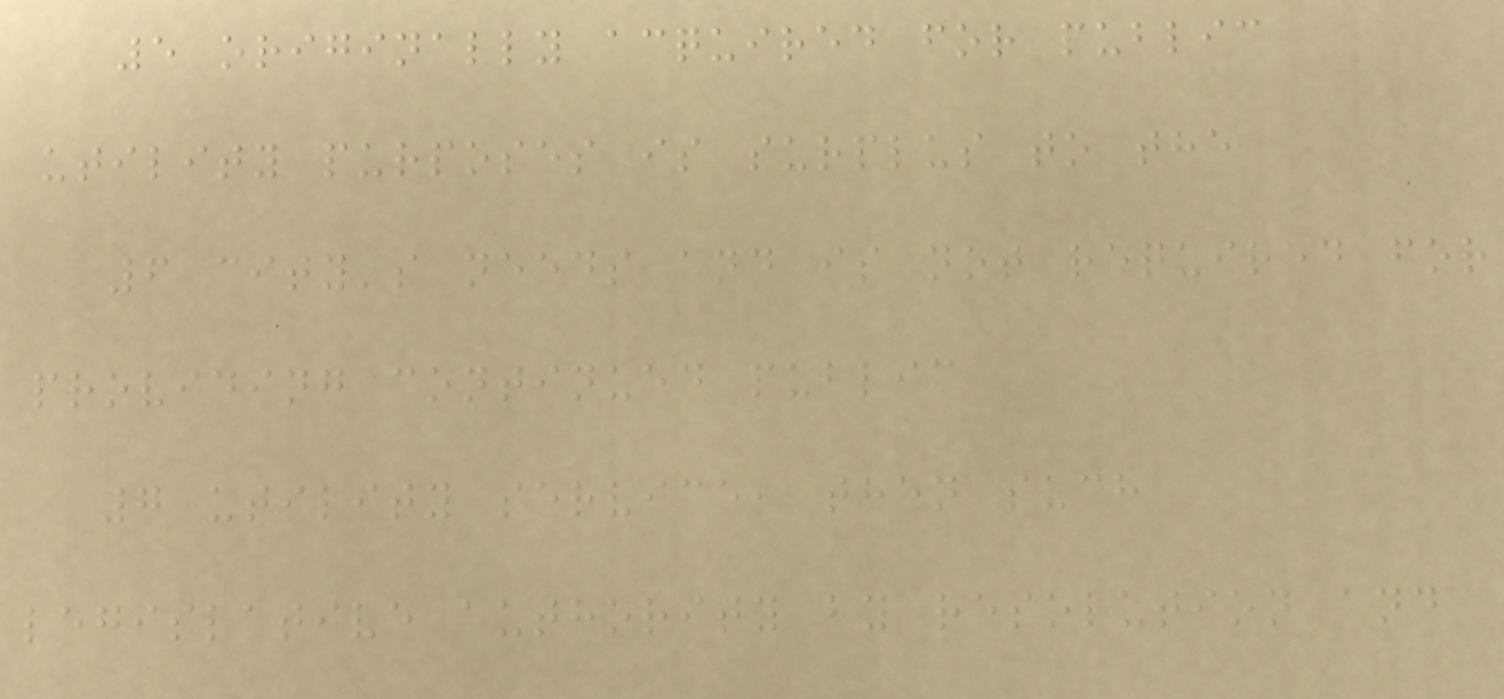5 originally acquired for public
utility purposes is surplus to the
6 city's needs and is not required for
providing continued public
7 utility service, then such
legislative authority by resolution and
